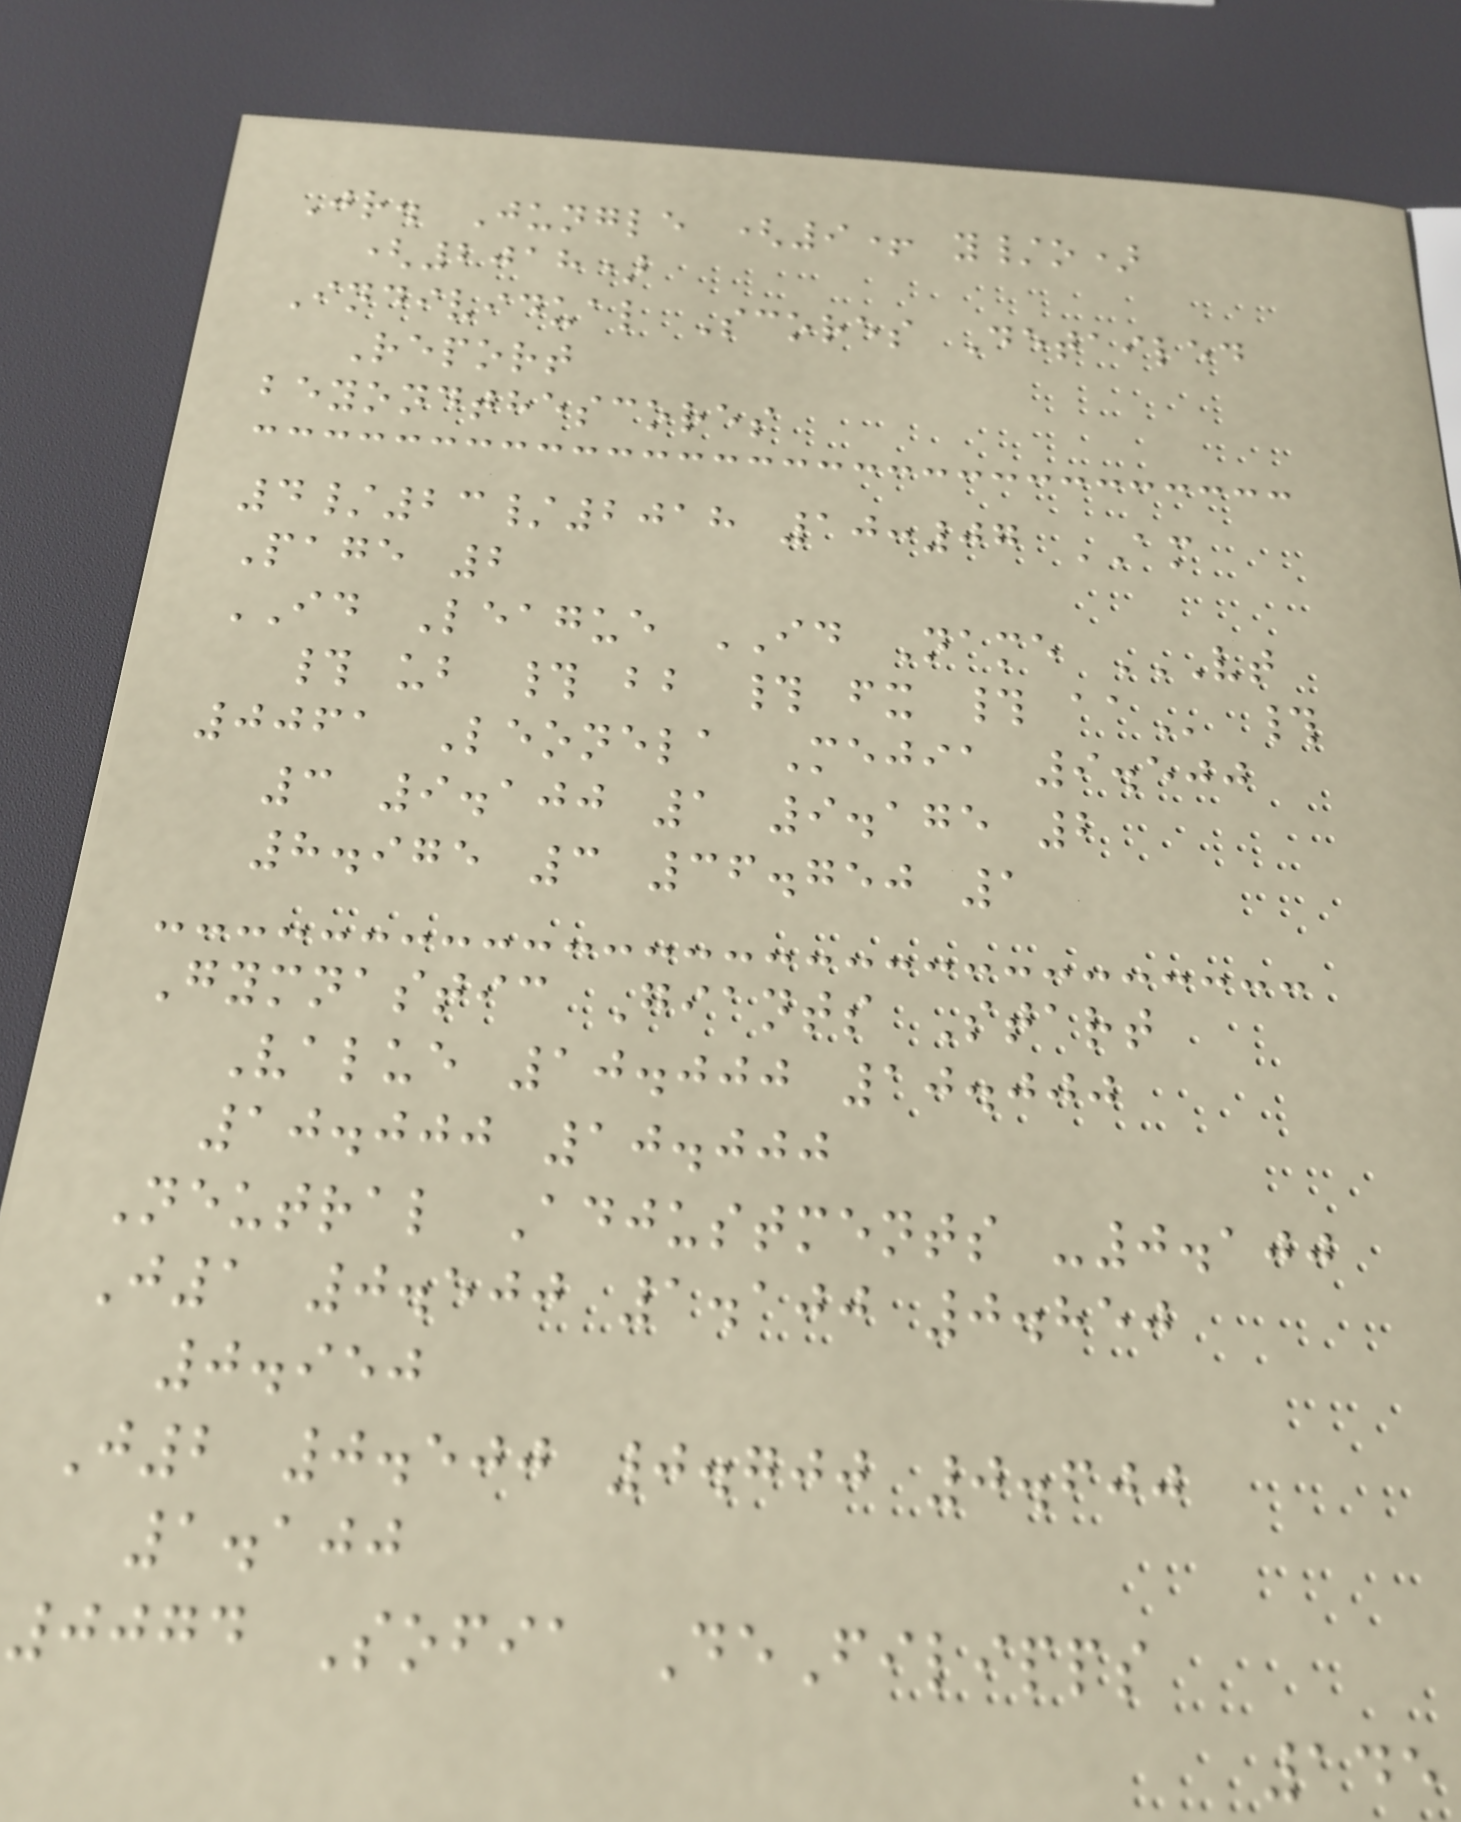Jr. Jungle (9+ y/o)
(2018)
Individual Scores Detailed
Report
beyondthescores
4/23/2018 10:07 AM
Page 2
ID League ID Name VT
# UB # BB # FX # AA #
0061 Leonela Mejia 9.500
3 9.100 1 9.175 2
8.975 3 36.750 1
Gymnastic Giants Start
Value 10.000 10.000
10.000 10.000
Neutral Adjustments -0.100
J1 0.500 1.100 0.850
0.950
J2 0.500 0.700 0.600
1.100
0074 Sofia DeFilipps
145
